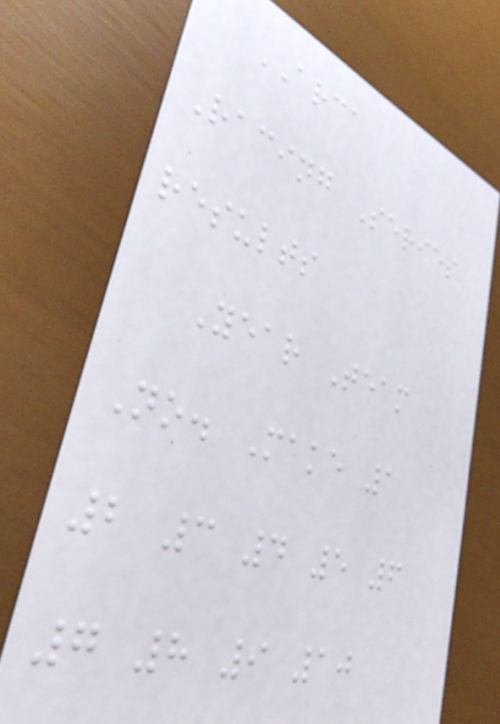ARCA
Racing Series
results
Year Team
No. Make 1
2 3 4 5 6
7 8 9 10
